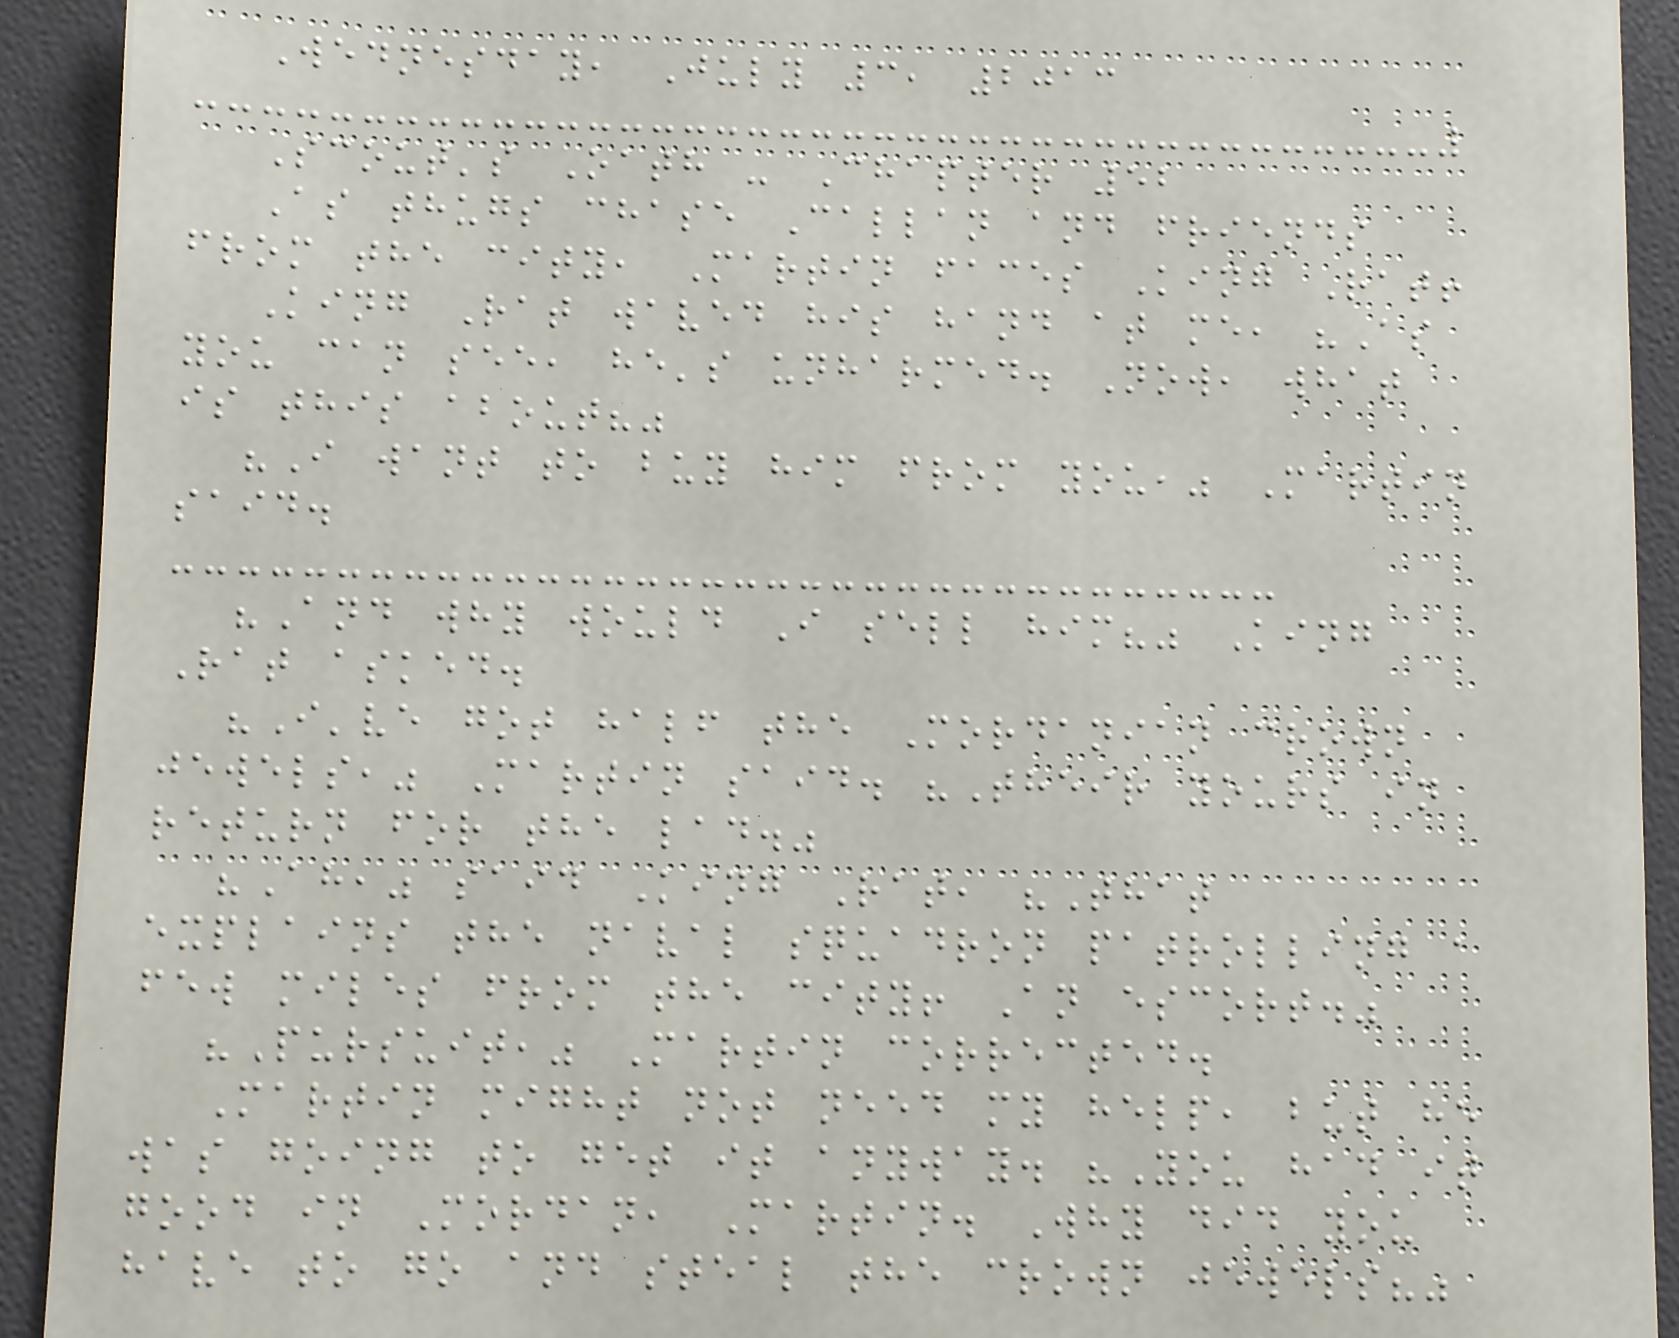Wednesday, July 3, 2013
Scout's Oath - Chapter 52
As thugs chase Callan and friends
from the city, Martin faces King Rat!
King Rat waved his hand at me, "As
you can see, he's unharmed. Now, what
is this about?"
"I want to buy him from you," Martin
said.
"And why would I sell him?" King
Rat asked.
"I've got half the Mordanian crown
jewels," Martin said. "Their yours in
return for the lad."
"Ah," said King Rat, "That
explains the naval squadron patrolling a
few miles from the city! An escort."
"Pursuit," Martin corrected.
Martin might not need my help, but he
was going to get it anyway. "You had it
good in Mordan, Martin. Why did you
have to go and steal the crown jewels?"
